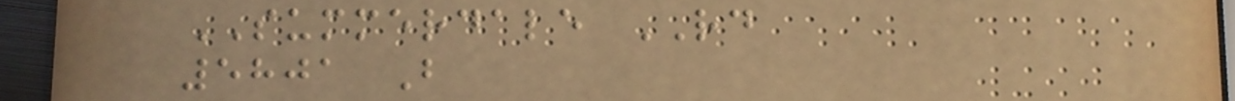SUMMERDALE RD
5801 B
